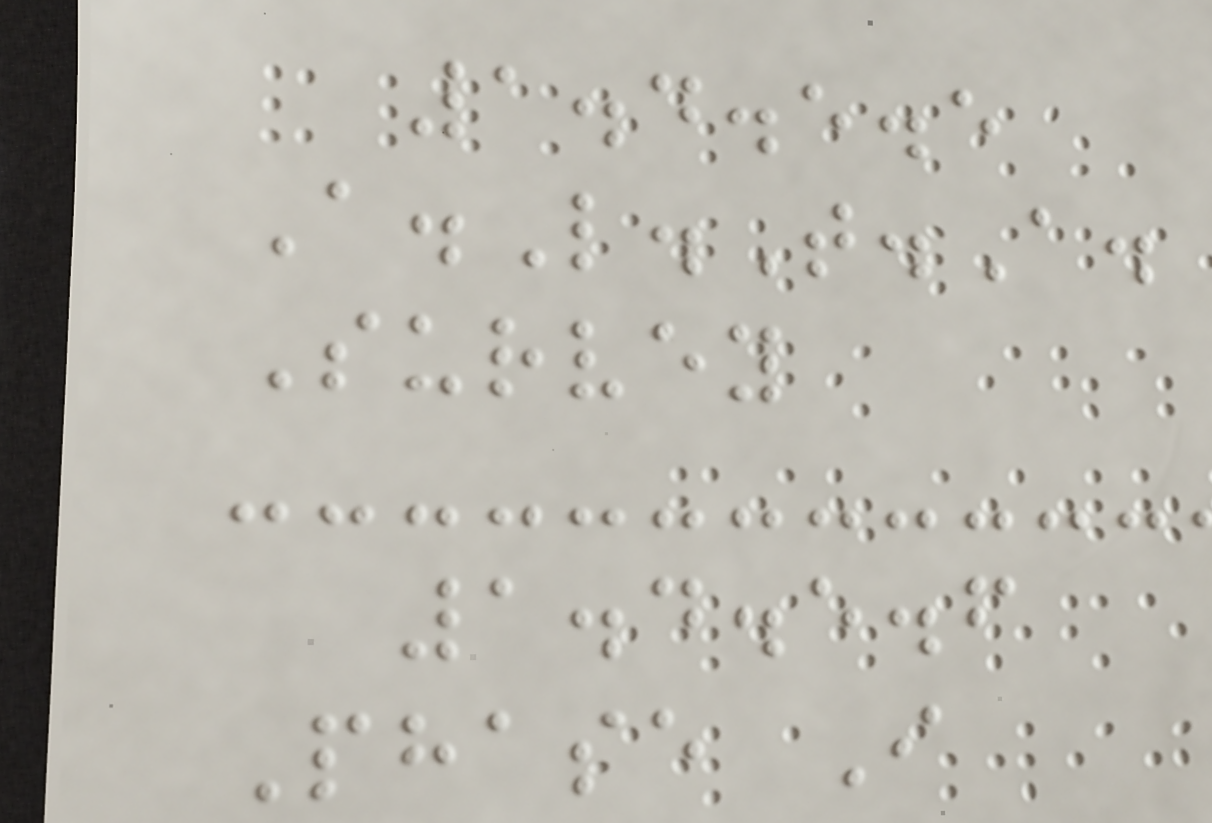1.4.5.5
A.L.T.A.
Survey
1.4.5.6
Phase I
